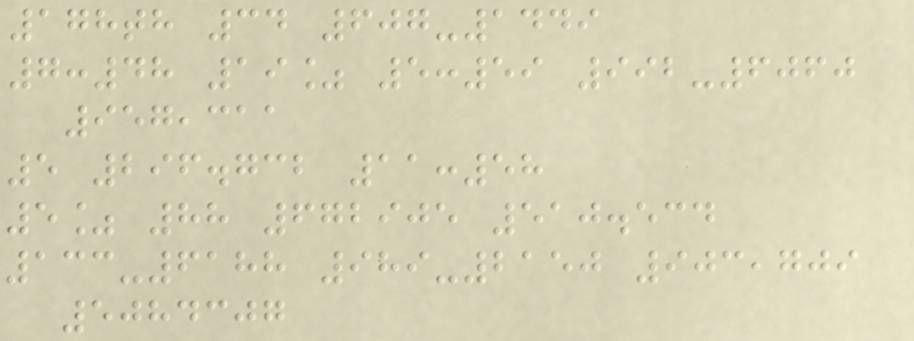178th 34 607-1449
7:48 19% 5:59 992-6060
957,311
5 296.732 11:58
5% 88 672905 510.534
133-6188 989-2150 903,709
5084307
